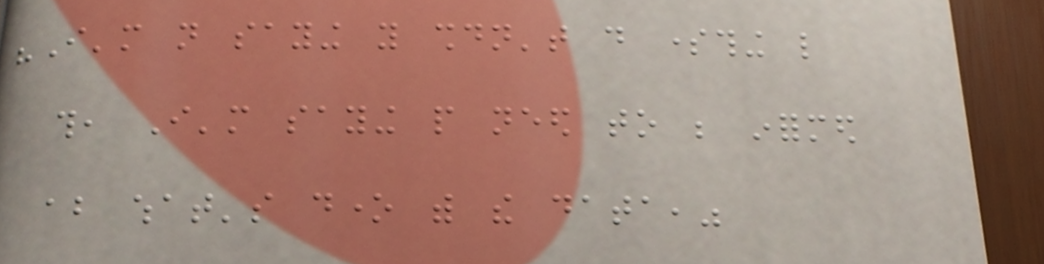"I'm not saying you shouldn't do something like
this, I'm saying people need to be informed
about what's done with the data,"
